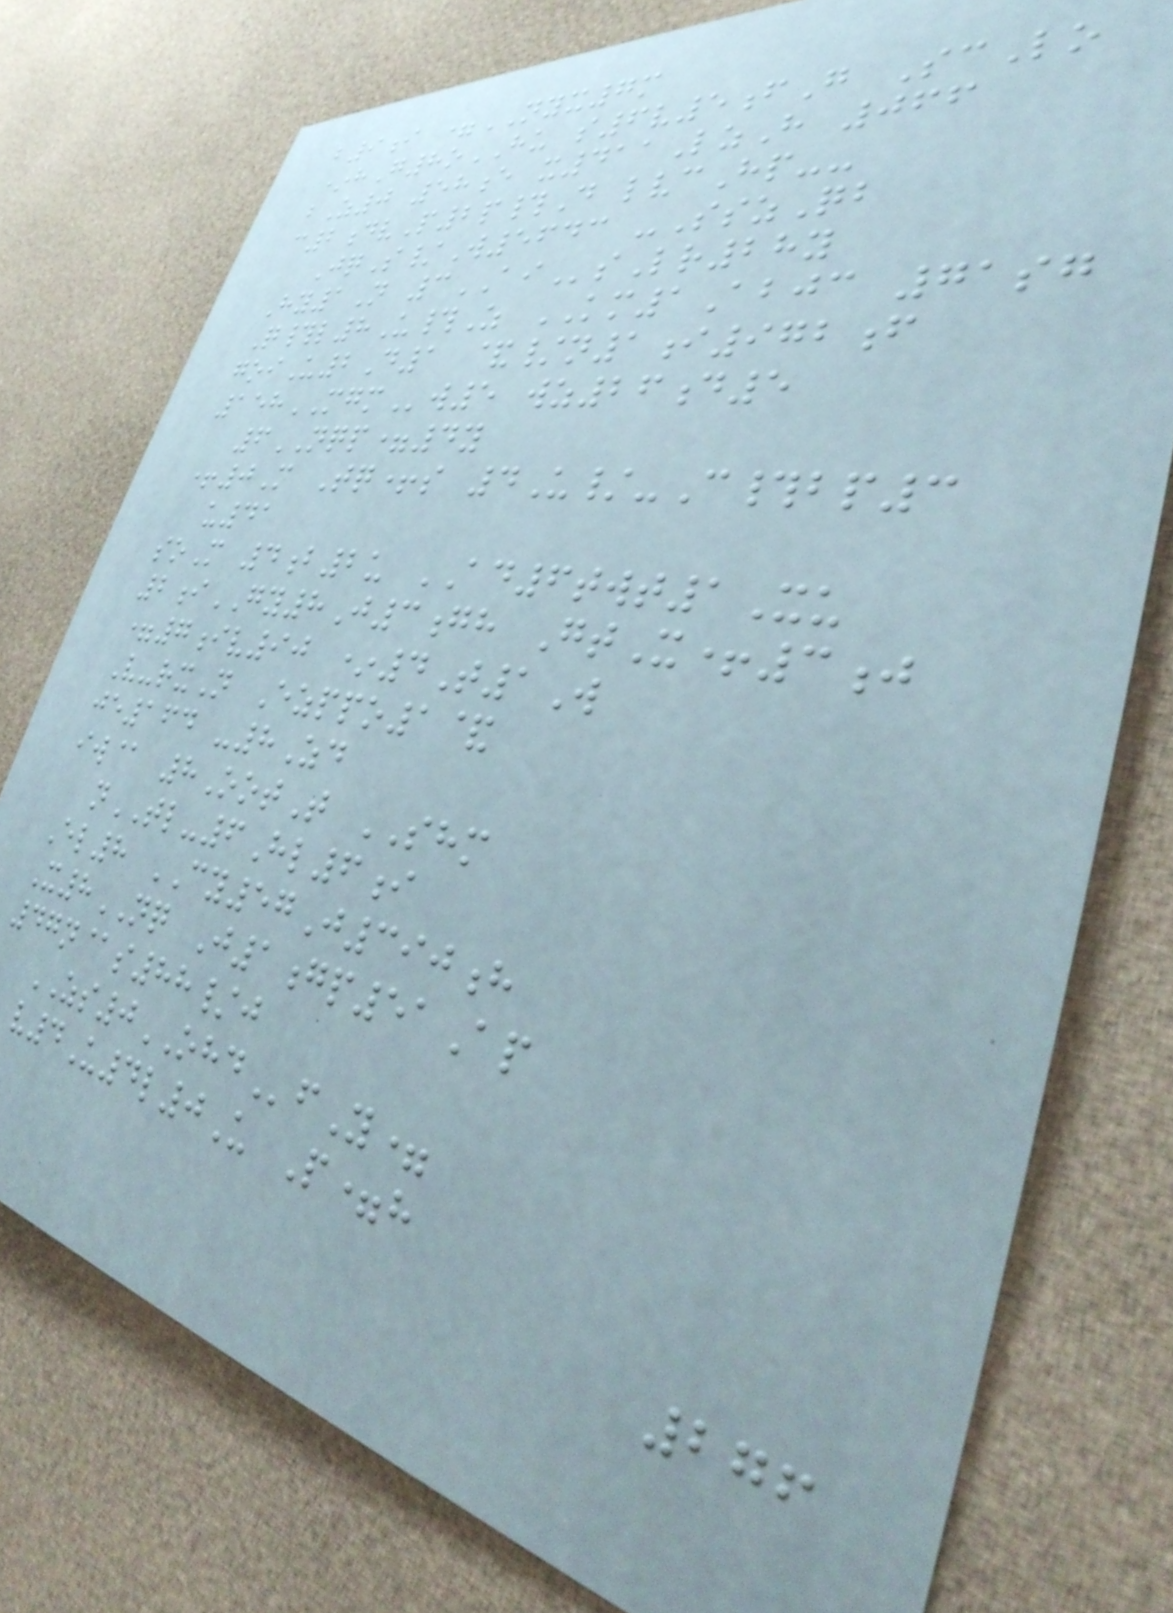b9i =NYX7m
*hG8oHU s6v5fG ScLo
bZ0 58e x411LzH 066
c2dvP2p#D lvcHp--
JqS/W5643 -SszQb
Hy1N 3AIsLr28y
Q#l8U#Z KM1Abjc 71sg
goiU2D1 &/n1i972f
158MGMw5 wz26d5
6NQP=4y
+0M Tq+s 4U/-C#bp3
u41
soM 4b2u AD6twt1Xu
2iGY8J3gh GtX+3j
=7iv90 *4T1W
V-rxN Ezppo1&
je164 -8Zd
iw@ 8OotT SHM
nTL-6Hl6i
El8 CY57J390h
X8NQ J1gp51Ap
47n@s88/j
ZS0OHDfY=
v4U4l0U P=h
276
